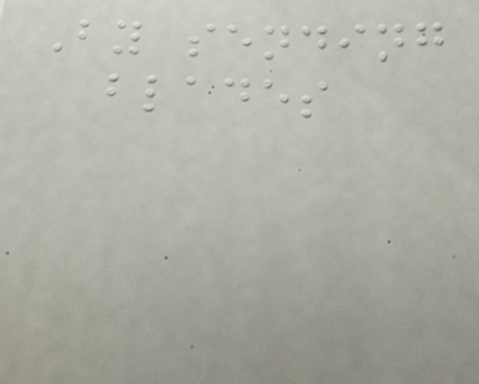By sending
blades
